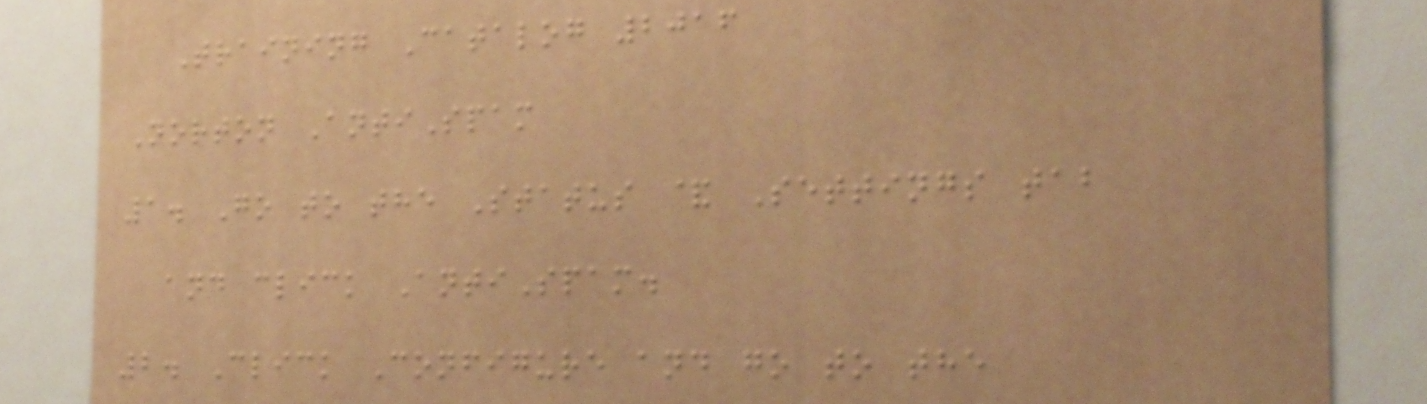Training Catalog 2016
Norton AntiSpam
1. Go to the Status & Settings tab
and click AntiSpam.
2. Click Configure and go to the
